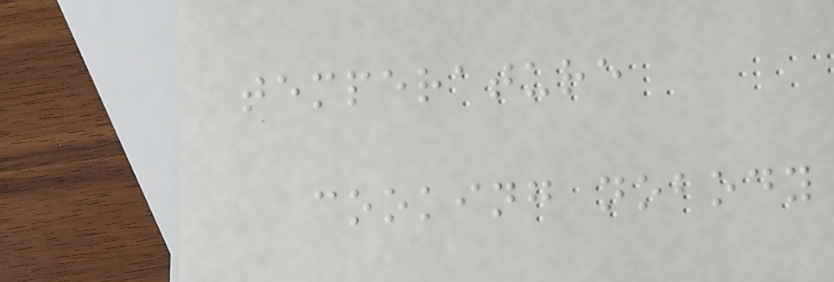temperature
cooking nobody
